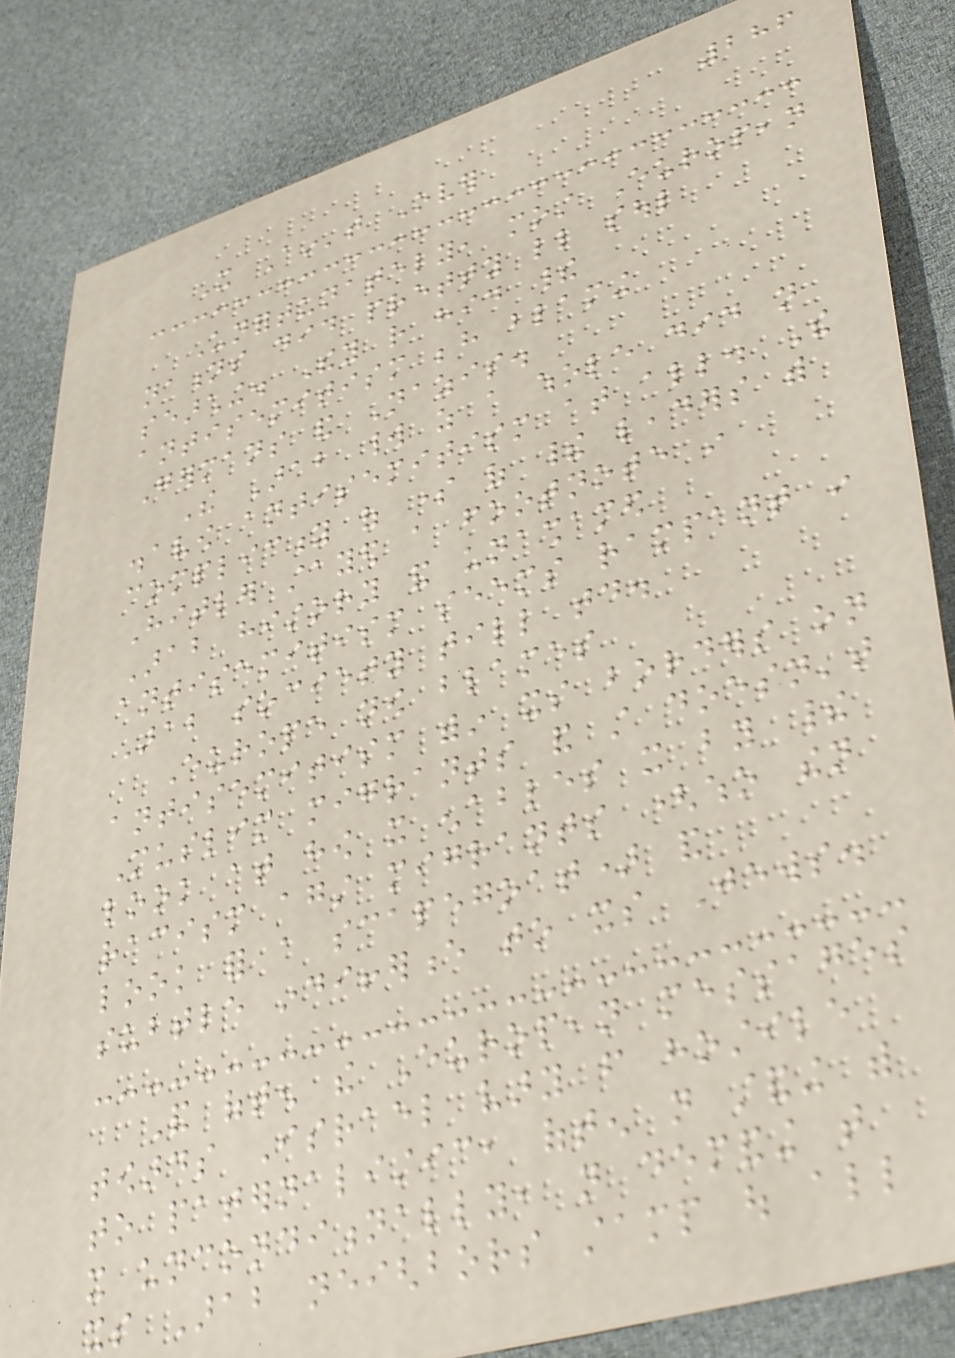286
It Ain't Over
Unfortunately, most European
nations did pretty little soul
searching. They rather hid their
antisemitism behind blaming
Germans and Nazis.
The Arab world as a whole did not
disavow antisemitism at all. The
complicity of some of their leaders with
Hitler stayed a footnote in
Arab history and unashamed
antisemitism seems rampant in
Arab society till today.
Europe now blames
antisemitism within its borders on
Muslim migrants and still doesn't
look at how it enables it by their
racism against migrants (who then
look for a scapegoat) and
subtle indifference to its Jews.
And often the European messages
towards Israel vary from hostile
to paternalistic, often not standing with
it unconditionally, not demanding that
its Arab neighbors stamp out all
